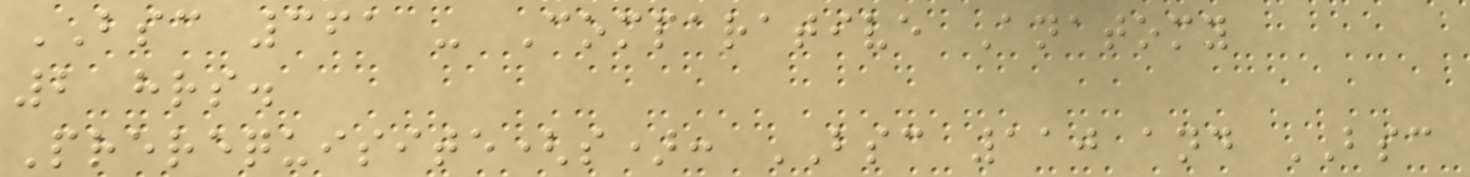BSC 361 - Comparative Anatomy
2 hrs.
Prerequisite(s): BSC 110 and BSC
